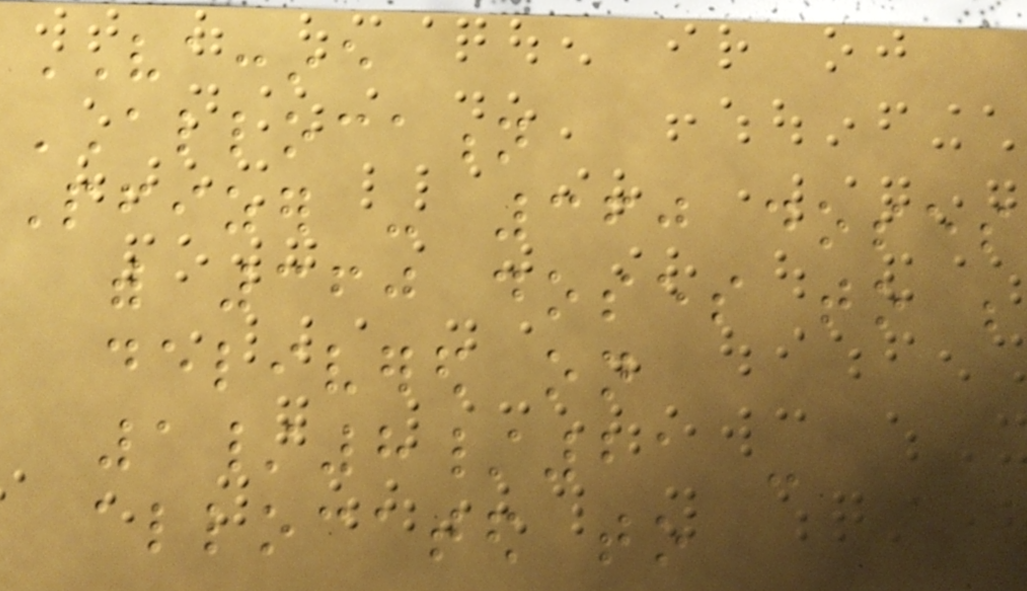VACCINE
ALLOCATION
Pfizer - 360 doses
with 360 doses to be
delivered on
1/8/21 -
allocated to
